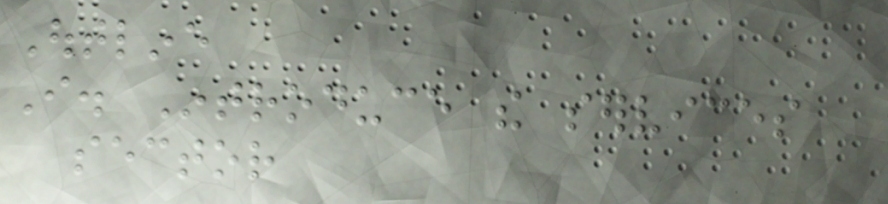Outline
I. Introduce the services
sector
